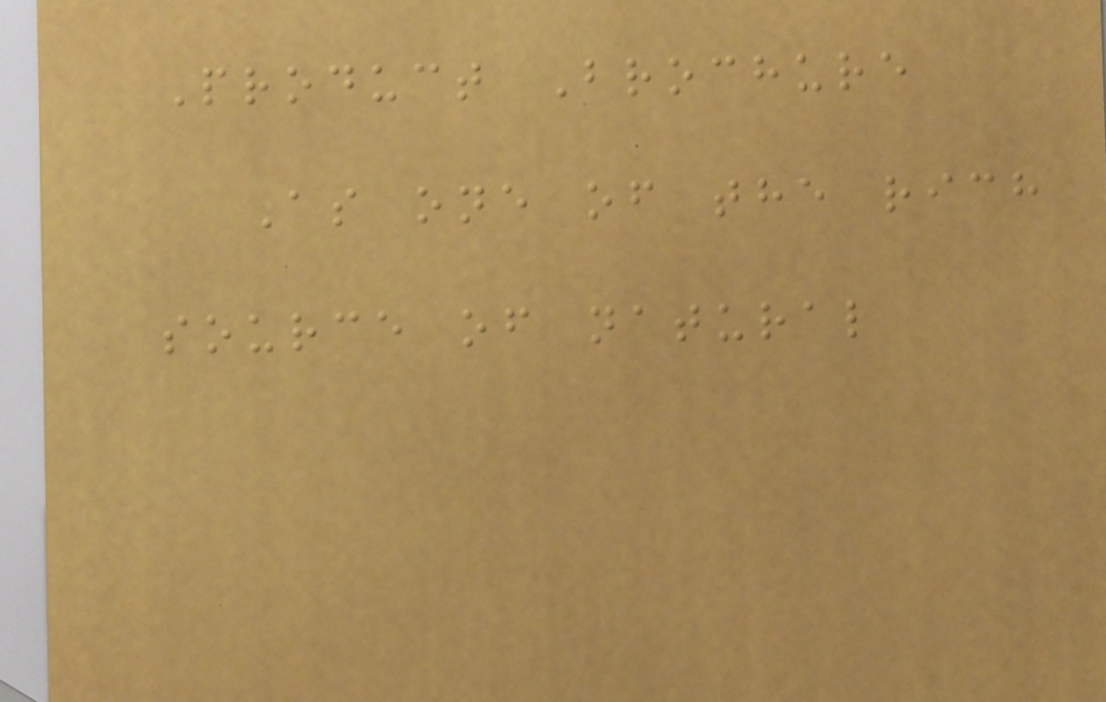Product Brochure
As one of the rich
source of natural
